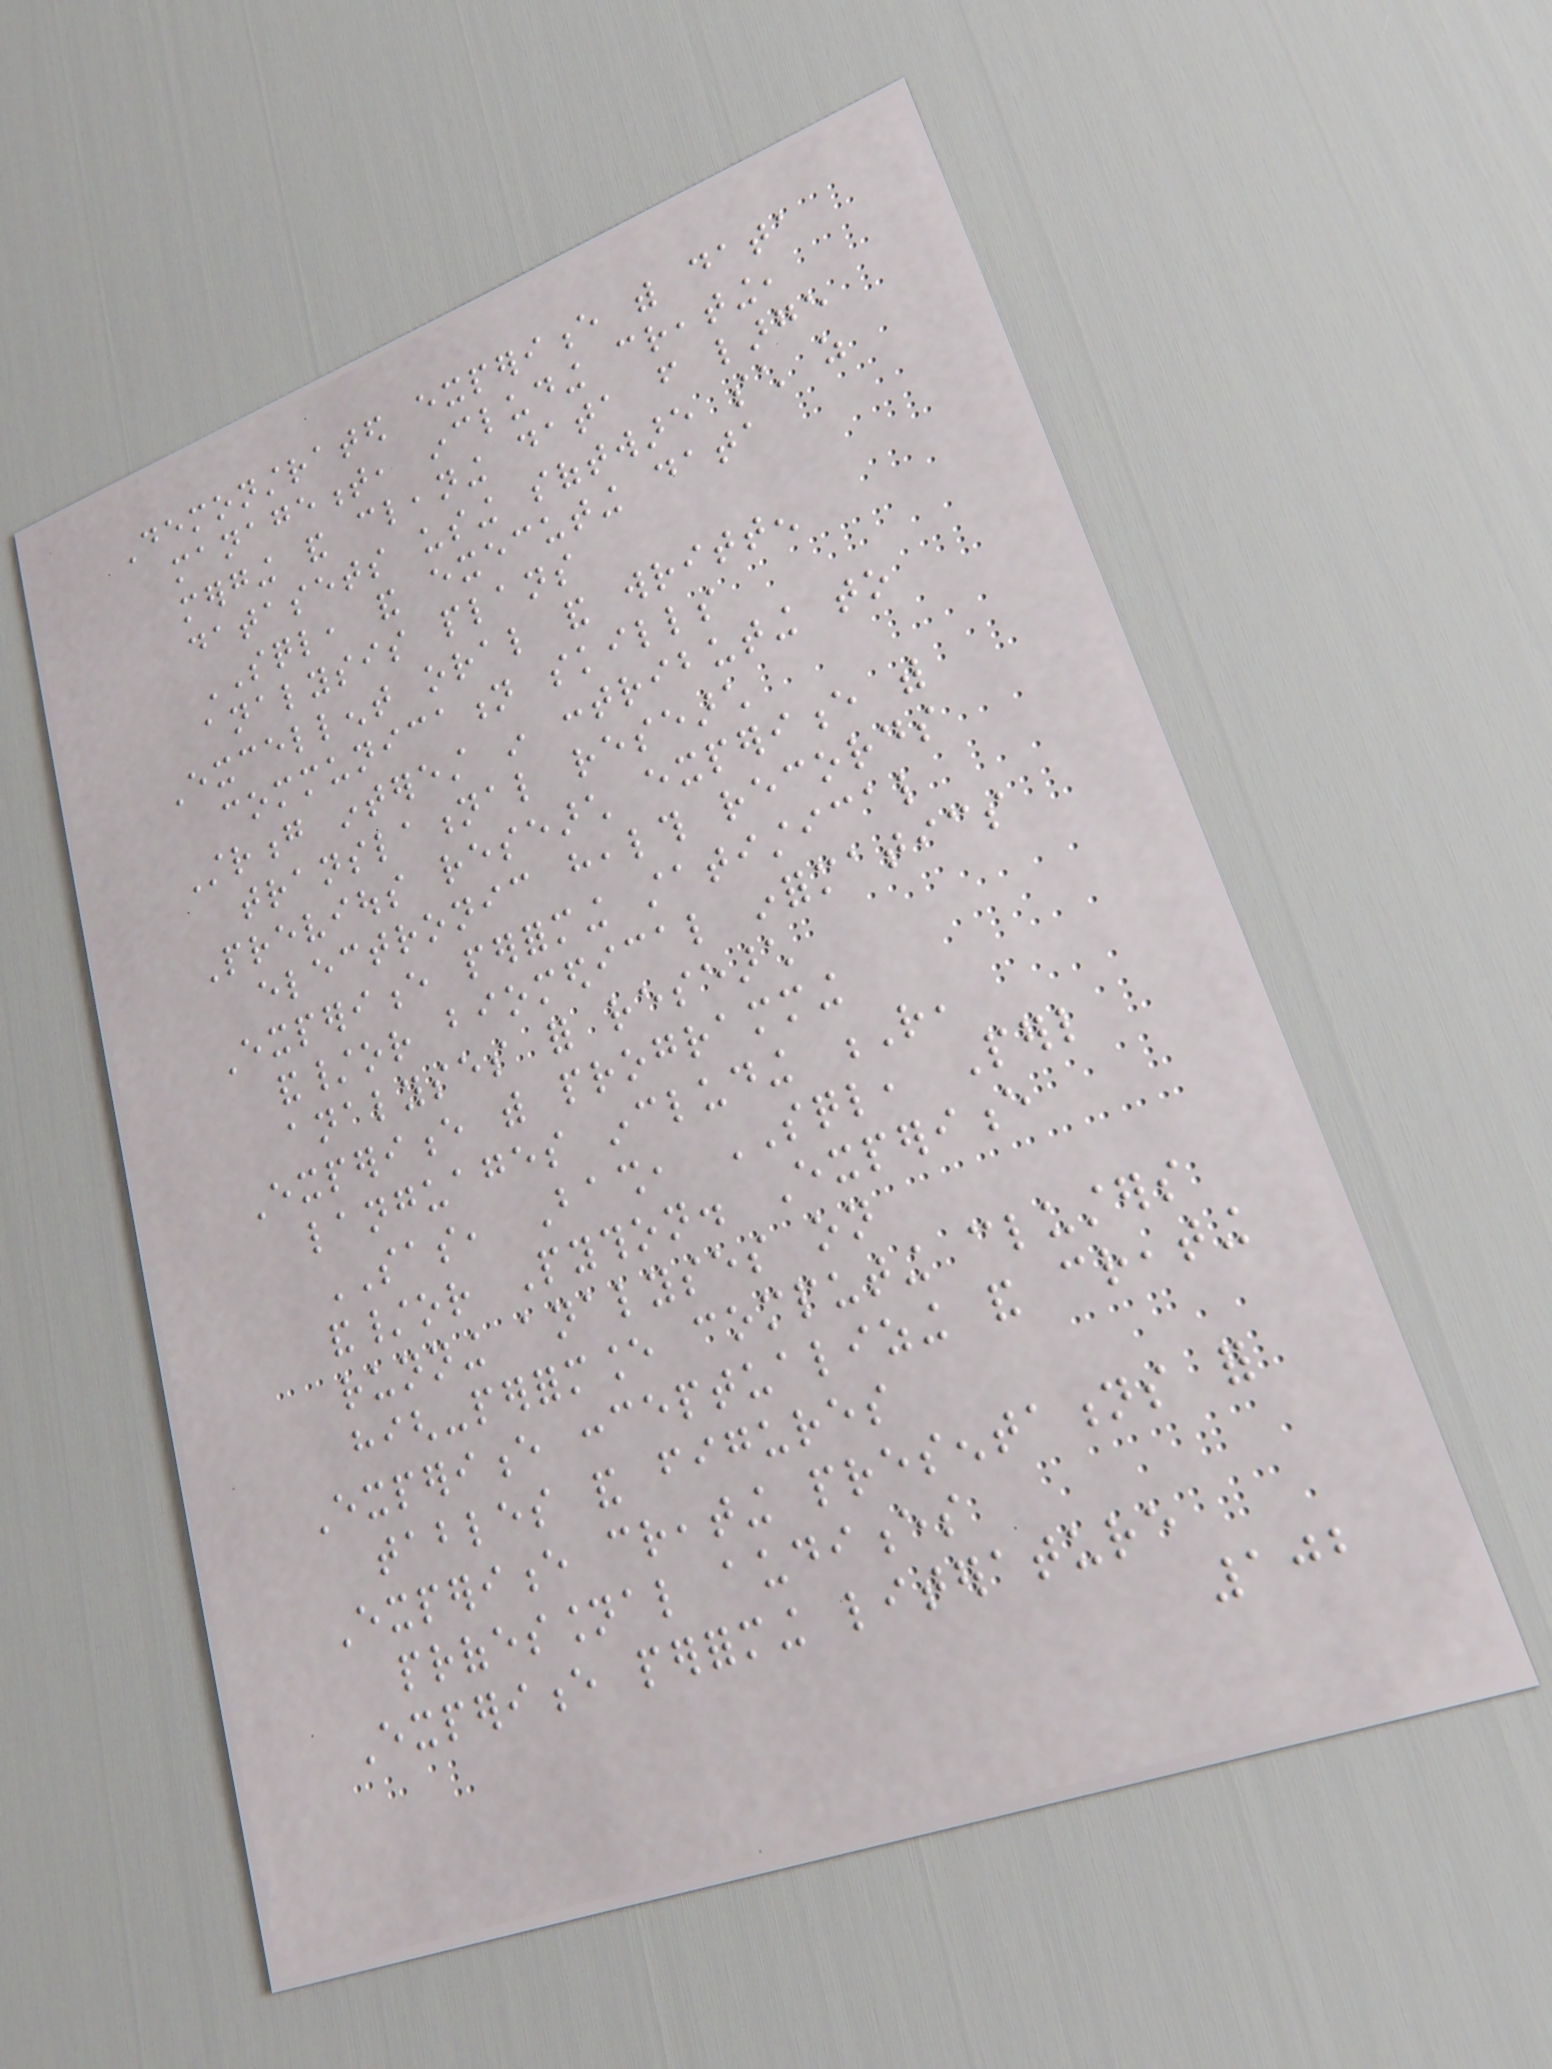Demonstrated experience with data
management, including creating,
merging and cleaning data from large
datasets using software such as
SQL, and executing data
analysis plans
Excellent oral and written
communication skills
Strong interest in contributing to
translational research
Previous research experience with
electronic health records
Experience performing statistical
and/or biomedical informatics
analyses for research
Experience with programming
languages including R,
SAS, Bash, SQL, Perl
and/or Python. Experience
running analyses on
high-performance computing clusters
Experience conceptualizing and creating
tables and figures
Experience creating presentations for
professional audiences
Experience performing literature
102
